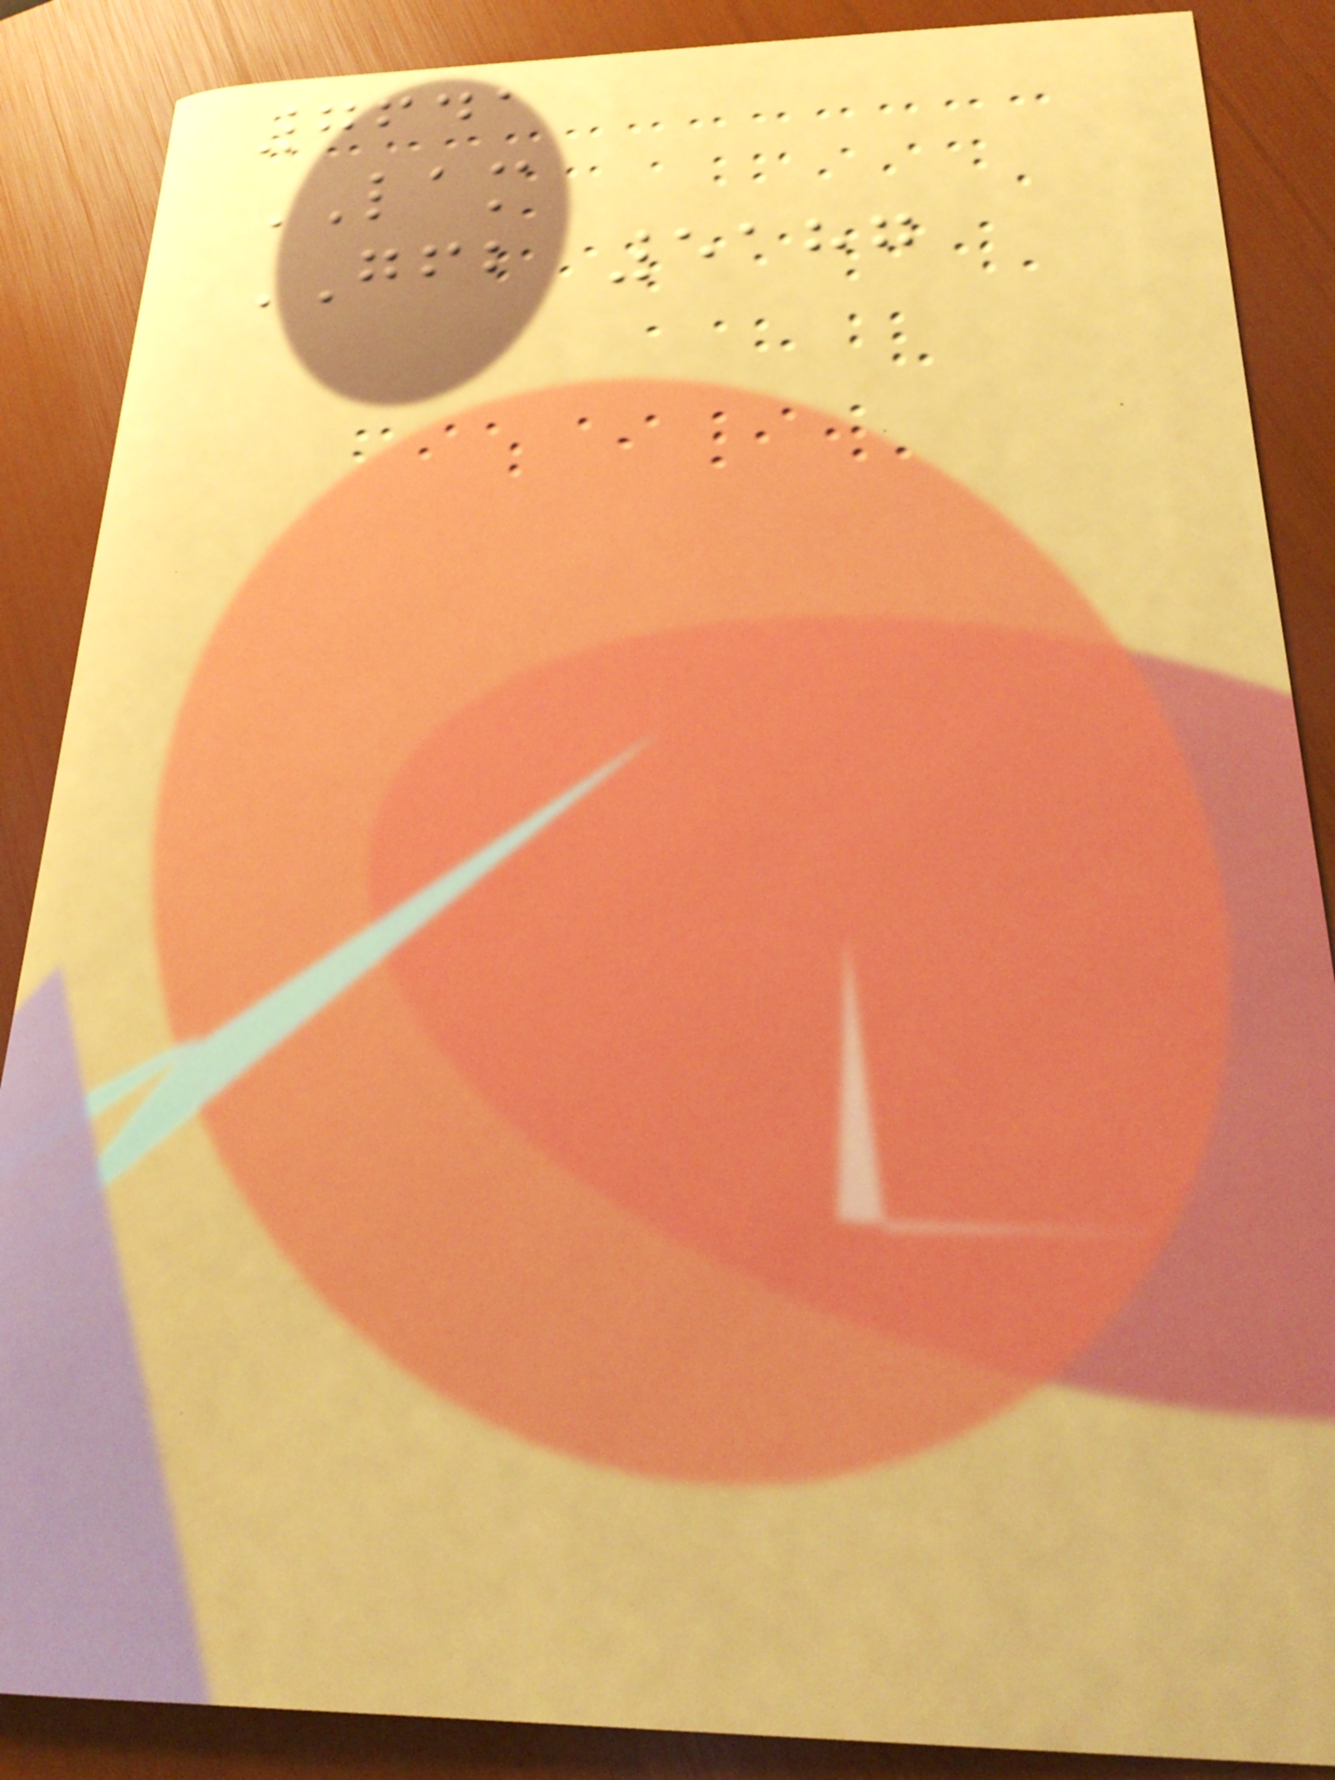7641
LAM
GFB 5187
